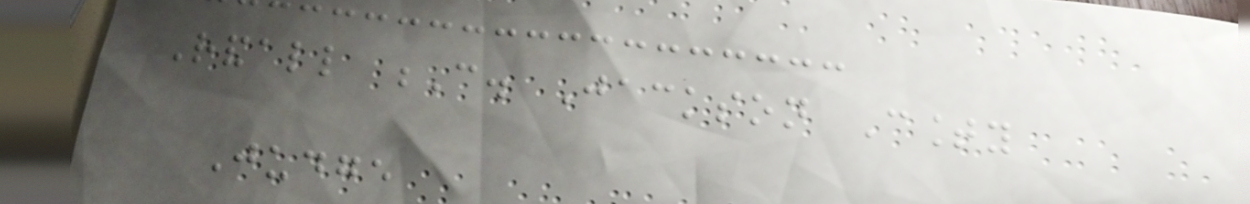Randall C. Jackson County
Judge
